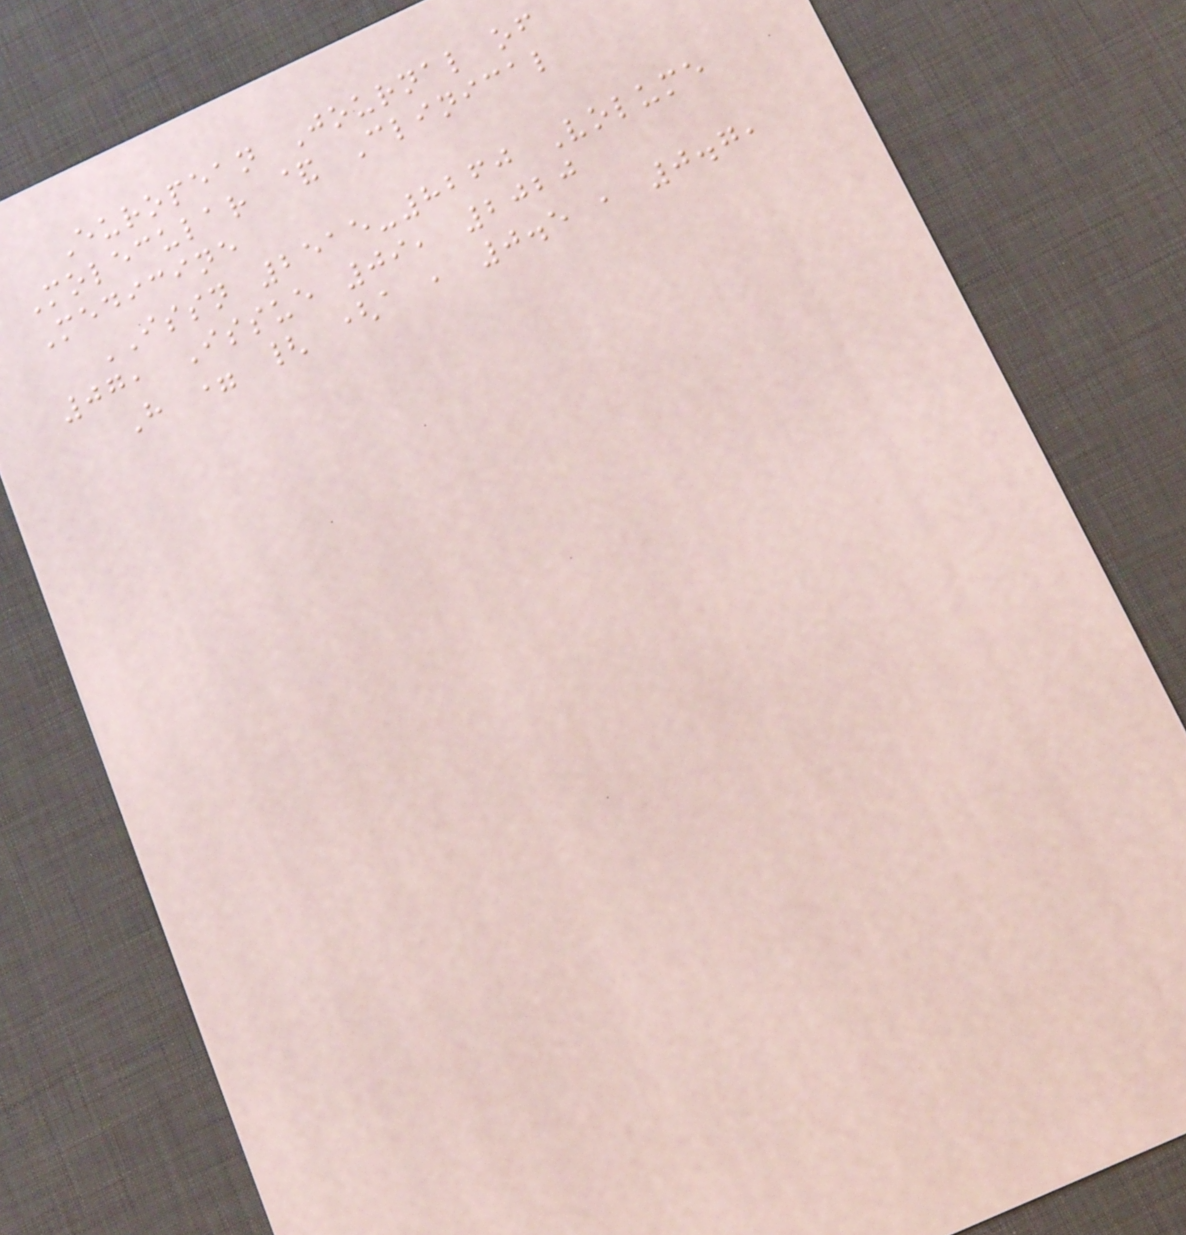European Journal of
Molecular & Clinical
Medicine
ISSN 2515-8260 Volume
07, Issue 09, 2020
H = { (a , 0.5 , 0.7,
